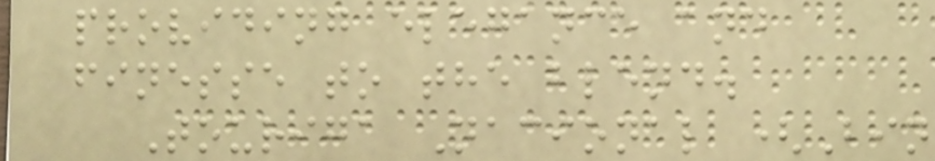providing elegance and
finesse to the blend.
Touriga Nacional (Bin
